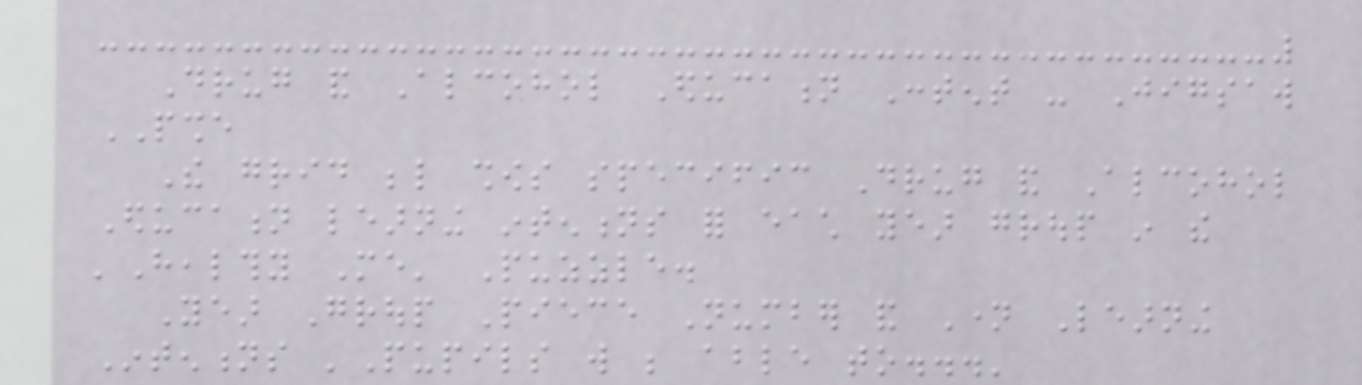Drug and Alcohol Education Content - Jigsaw
PSHE
The grid below shows specific Drug and Alcohol
Education learning intentions for each year group in the
'Healthy Me' Puzzle.
Year Group Piece Number and Name Learning
Intentions 'Pupils will be able to...'
